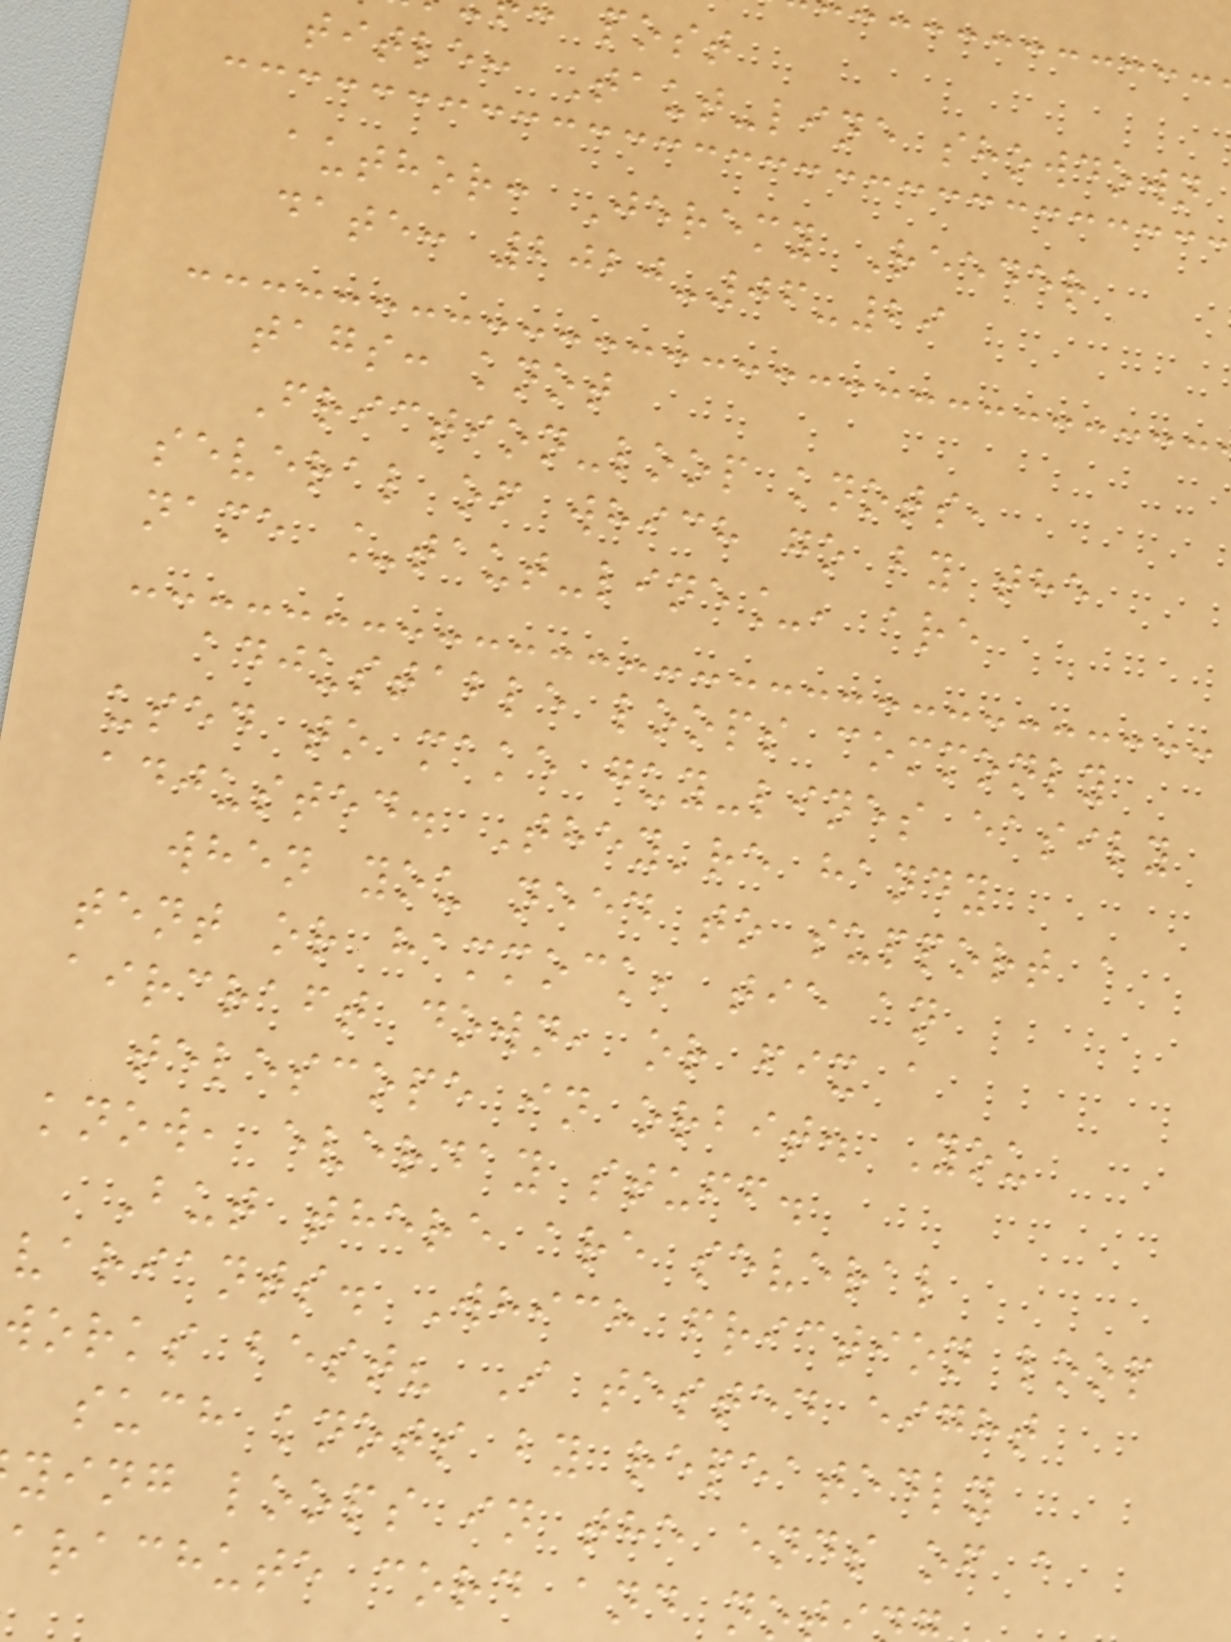post
title: Taut-line showdown
author: Jeremy Reeder
date: 2020-06-29
tags: knot
Friction-loop knots,
several of which go by the
name _taut-line_, are
adjustable loops commonly
used to make guy-lines easily
adjusted. They're handy
when you need to support a
tent or hammock, tie an
aircraft down, or fix a
telescope in orbit. You
know, everday stuff.
But there are several
variants. Which friction loop
works best? I tested eight
such knots by repeatedly
ying loops in the ends of a
arachute cord and no
